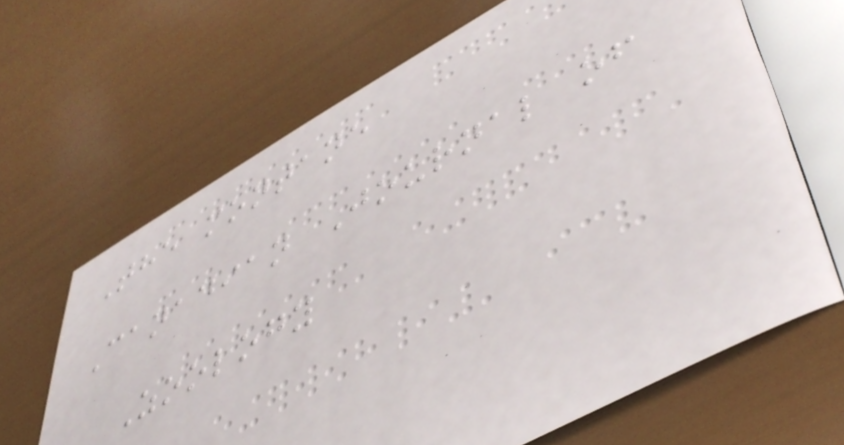The montane
Canadian Journal of
Zoology
